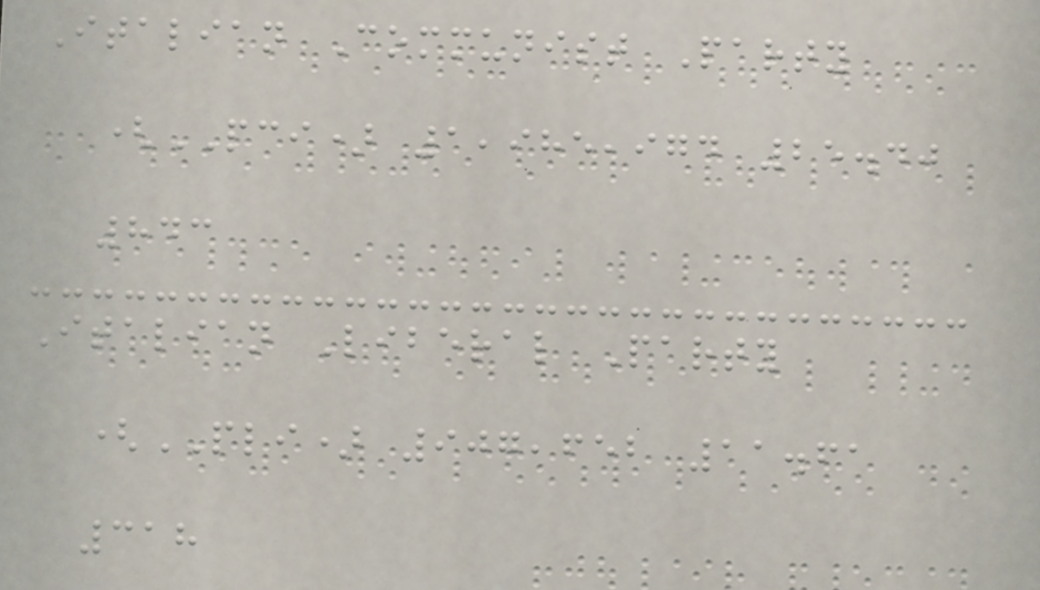Italian Communist Party
(PCI) 1,985,974 25.40
843
Italian Liberal Party
(PLI) 907,652 11.61
318
